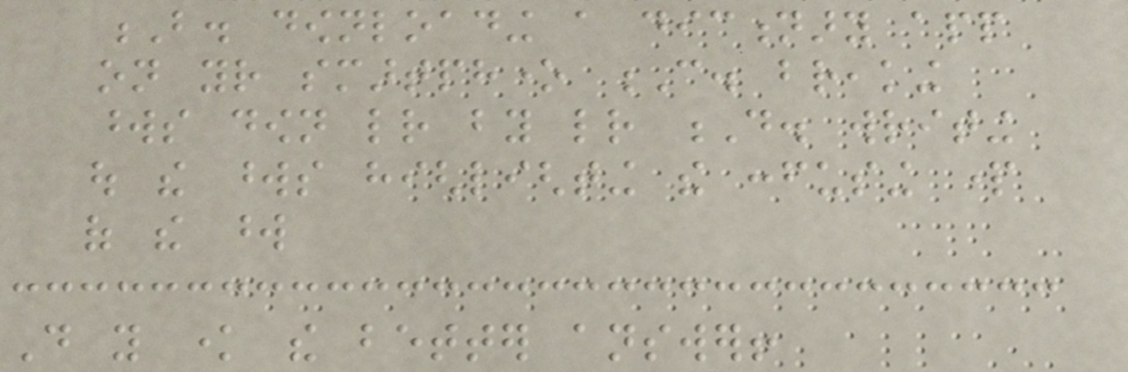B. downloading a dictionary app
on your smartphone C. breaking
words down letter by letter D. writing
out the words highlighting the confusing part
of the word
Do you know the better answer!
